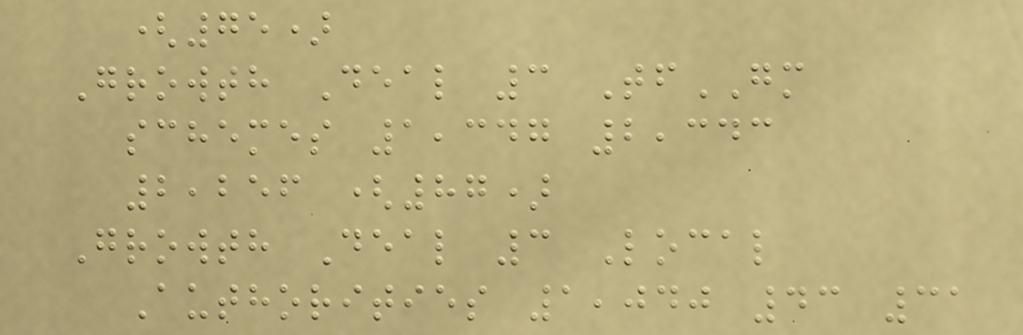(75)
Growth Deal 3 TfGM
schemes 1,347 2,343
2,256 (87)
Growth Deal 3 Local
Authorities 1,040 43 31
